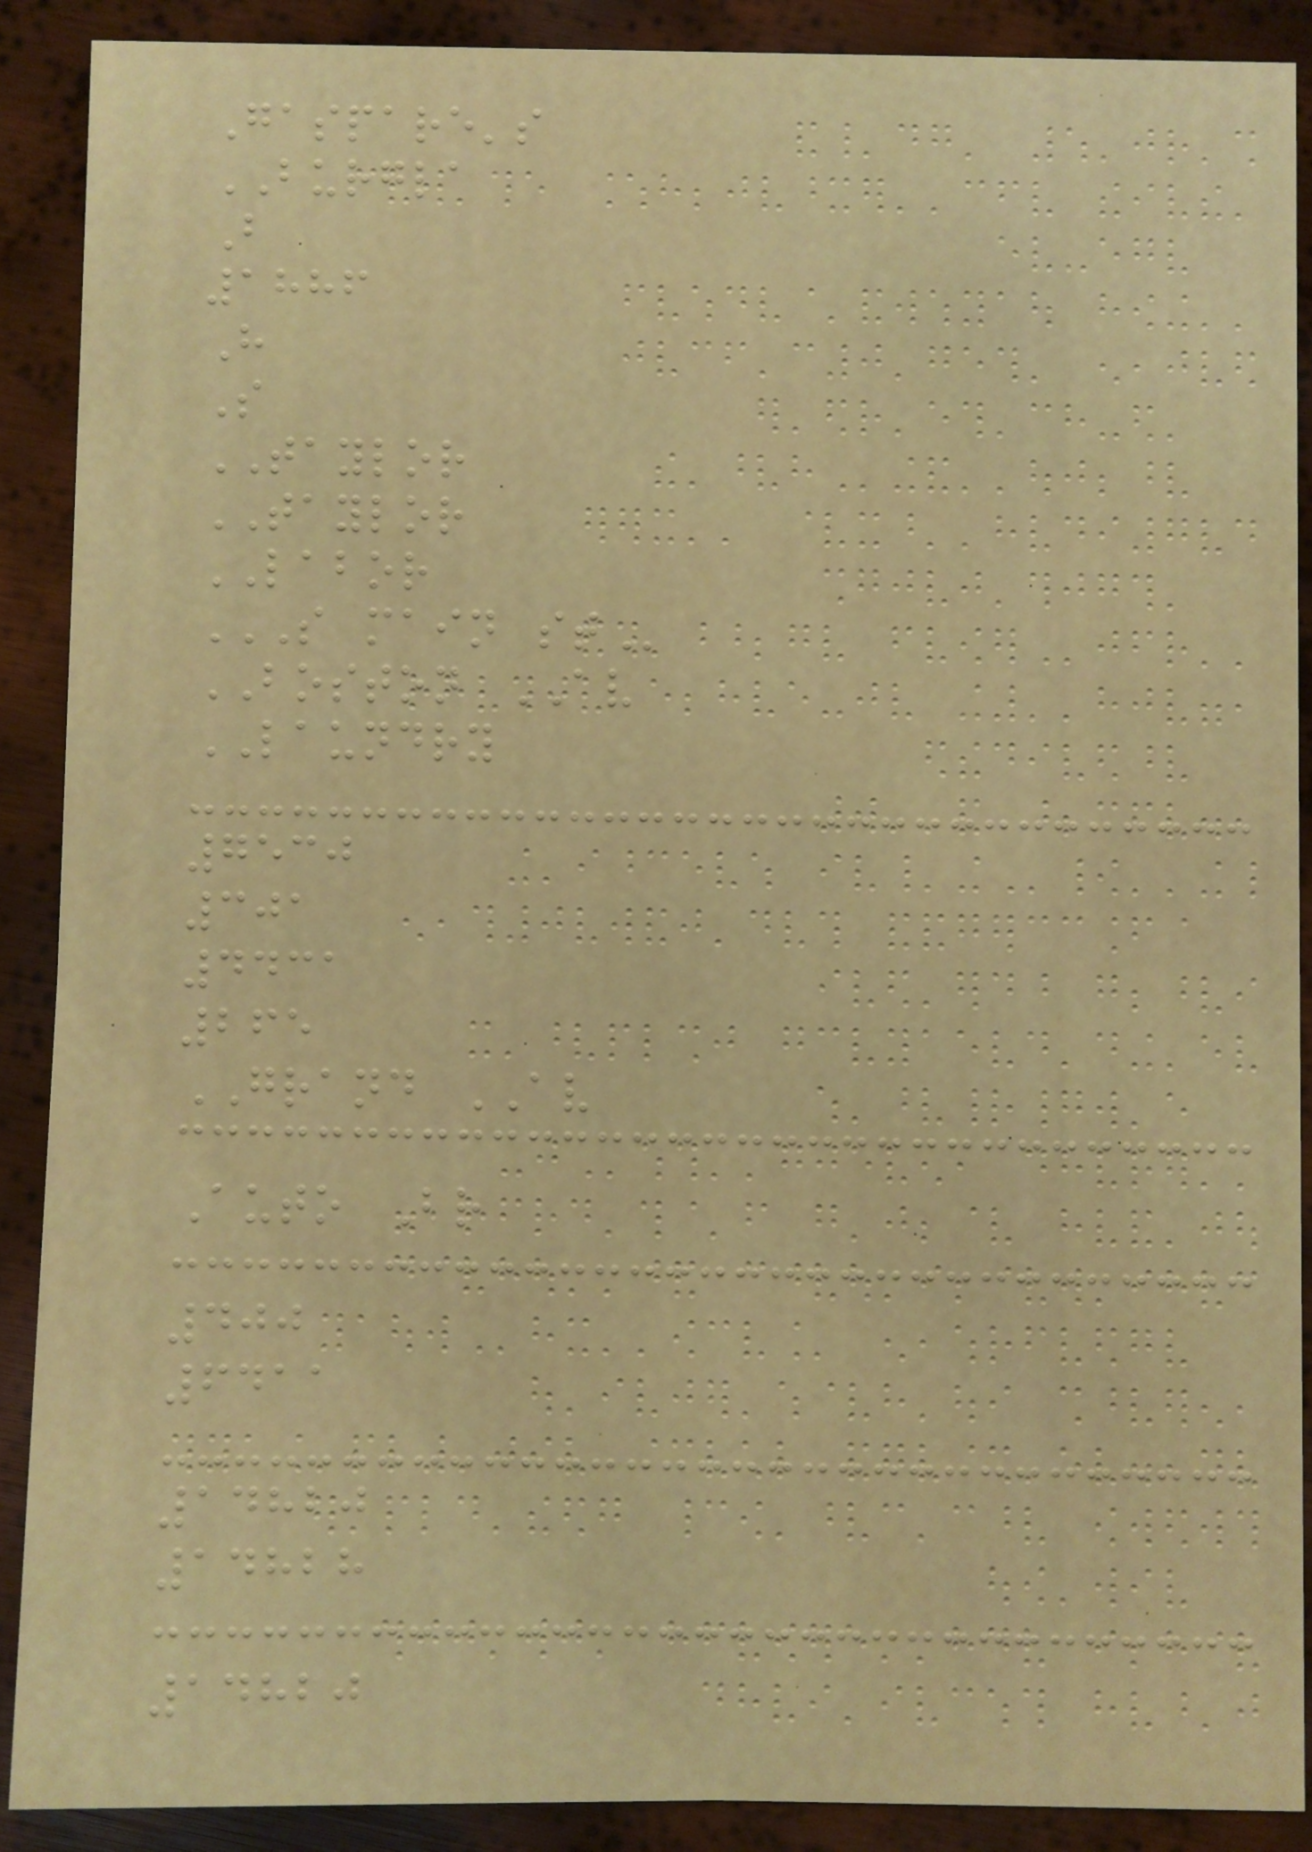Gaspare's
BURGLA
B
1886
H
S
TAYLOR
TAYLOR
LABOR
S MAIN ST
BOSTON AV
LAUNDRY
7530
301
4431
265
GRAND AV
Auto Br
400
6411
14820
14828
14820
